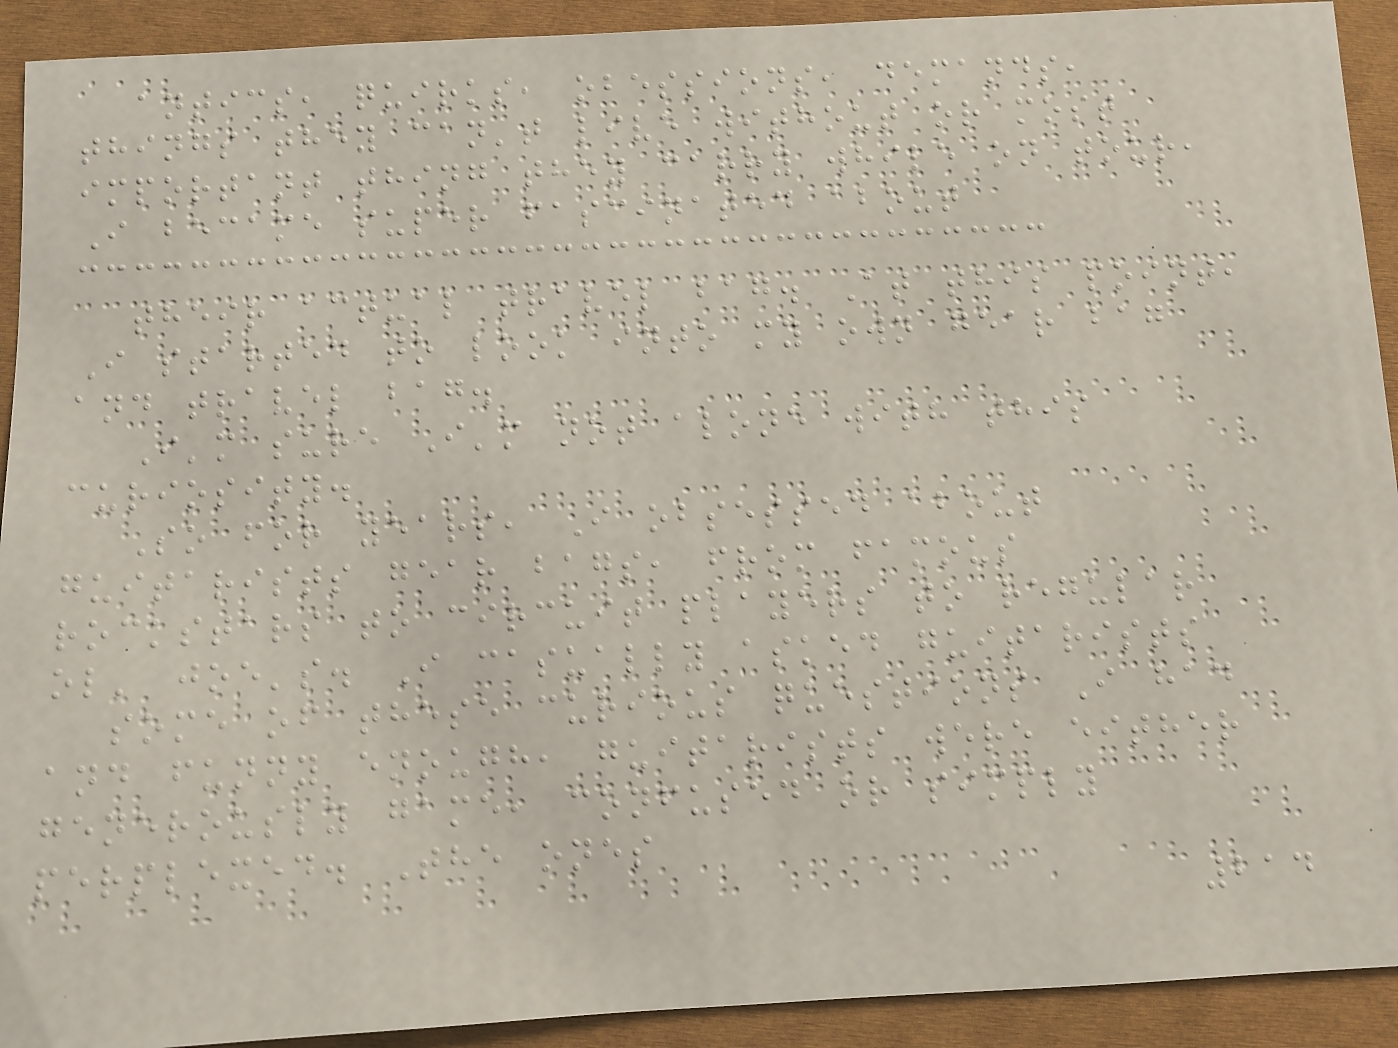antics, quirks, obessions, demands,
things they can't live without or most
important thing they carry while on tour,
I became super fascinated about
their actual travel bag. At this point,
I started to look into my own gear bag
and travel bag.
I'm sure I'm not alone with this
curiosity.
So for years, I obsessed about
guitarists gear bags, from famous
rockstars to circuit players to regular
ol' joe's. I casually asked guitarists
some of these curious questions I had
and funny enough, guitarists were either
generously game, confused or simply
perplexed. The ones
214
